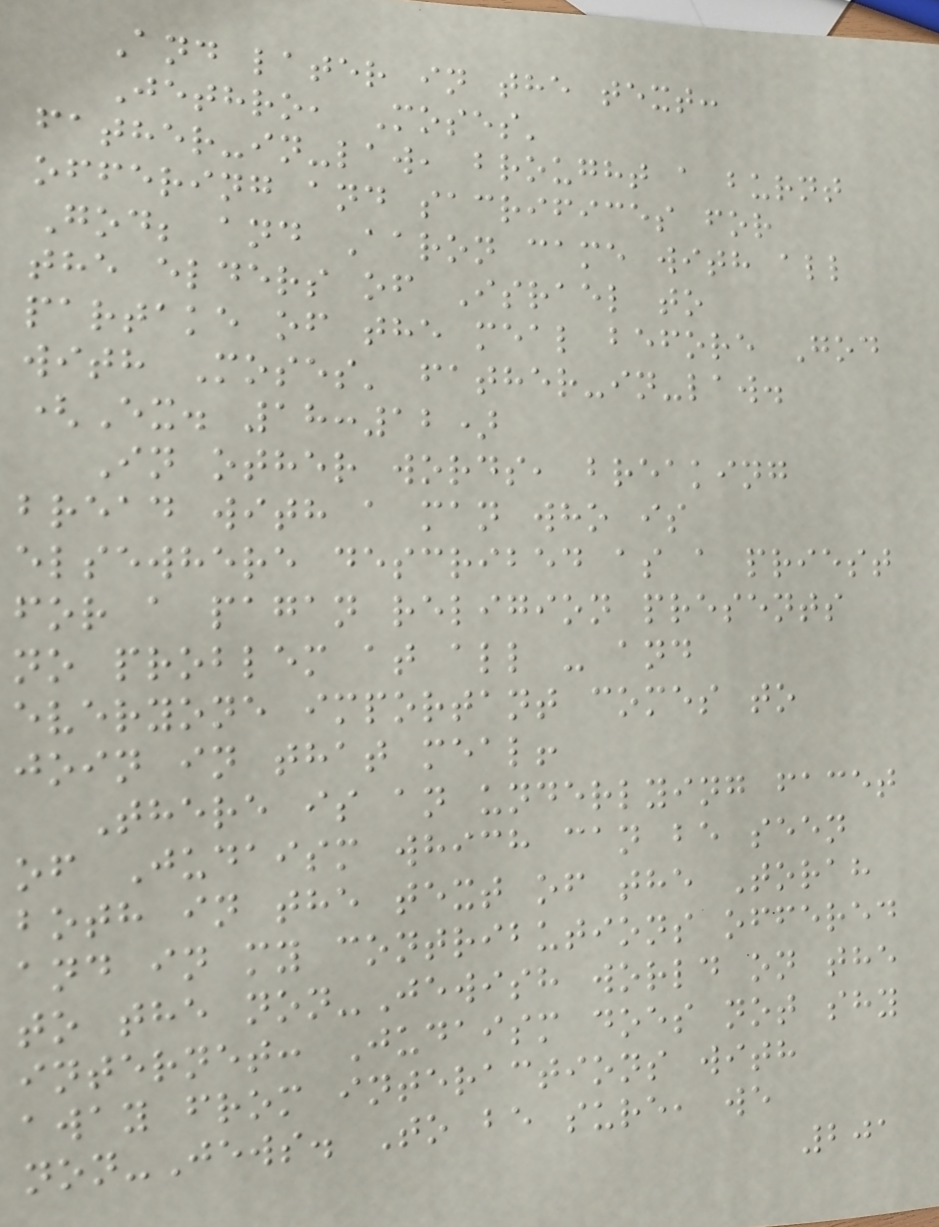And later in the text:
Jethro, Moses'
father-in-law, brought a burnt
offering and sacrifices for
God; and Aaron came with all
the elders of Israel to
partake of the meal before God
with Moses' father-in-law.
(Ex. 18:12)
In other words, breaking
bread with a man who is
elsewhere described as a priest
for a pagan religion presents
no problem at all - and
everyone important comes to
join in that meal!
There is an underlying facet
of Judaism which can be seen
both in the text of the Torah
and in my contributions offered
to the non-Jewish world on the
internet: Judaism does not shy
away from interactions with
non-Jews. To be sure, we
201
